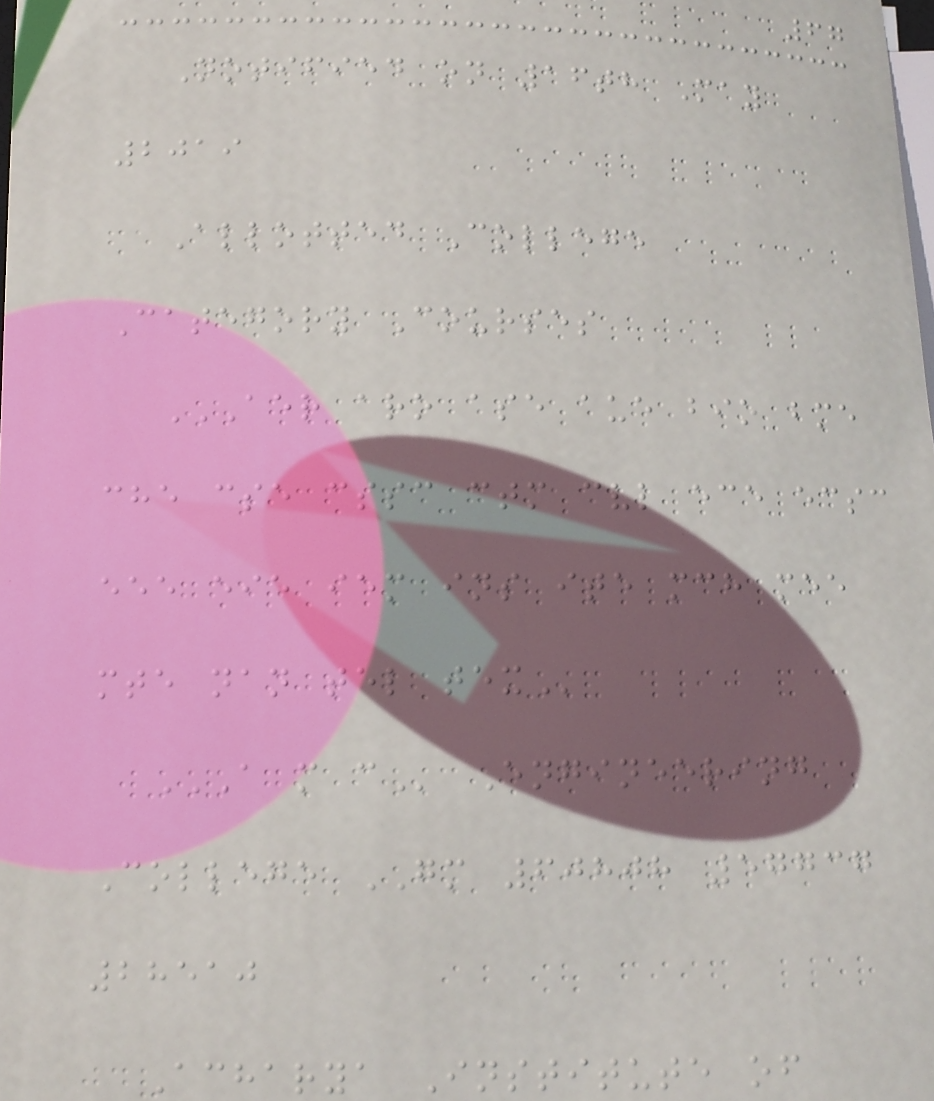67
Notified on 16th May
2019
Allotted College
Category Courses
AER ARO ASE AUE BIO BME
CHE CSE CSSC CTM CVL ECE ECSC
EEE EIE IEM INS ITE MCH MEE
MTE NAN TEL TEX
A M C Engineering
College GM 60808 57737
28510
Acharya Institute of
